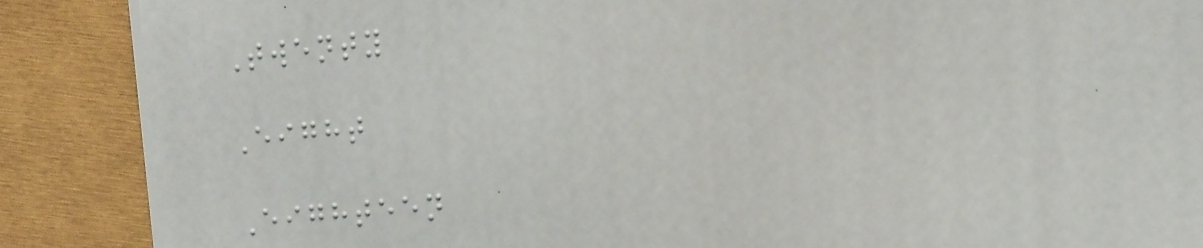Twenty
Eight
Eighteen
